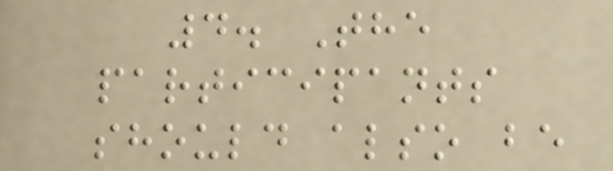4. The
participants
should also be
